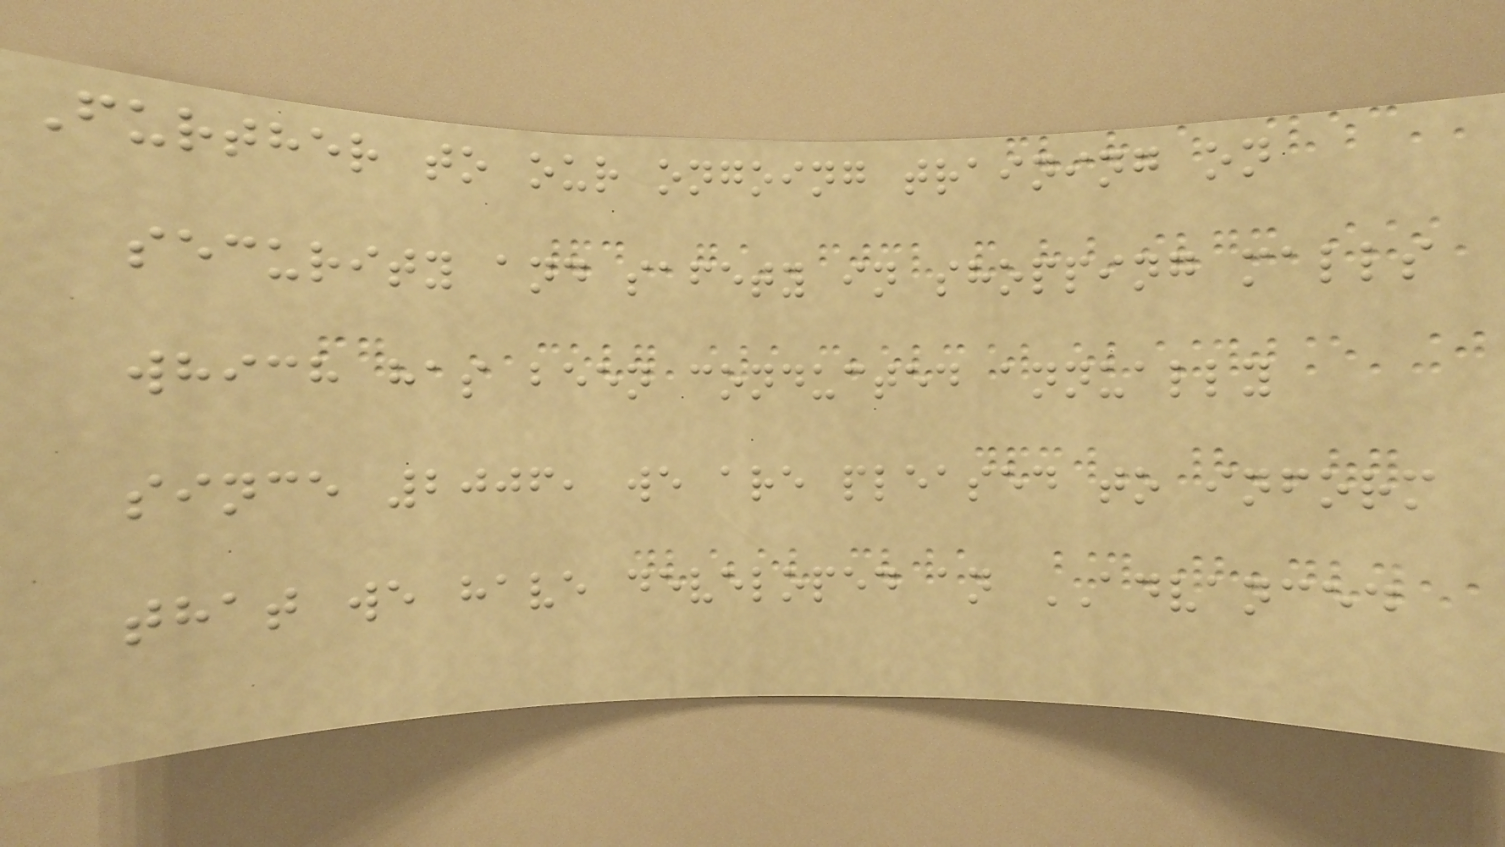Further to our ongoing training on
security and safety in shopping malls
which has been conducted annually
since 2006, we are pleased to inform
that we have developed an ADVANCED
